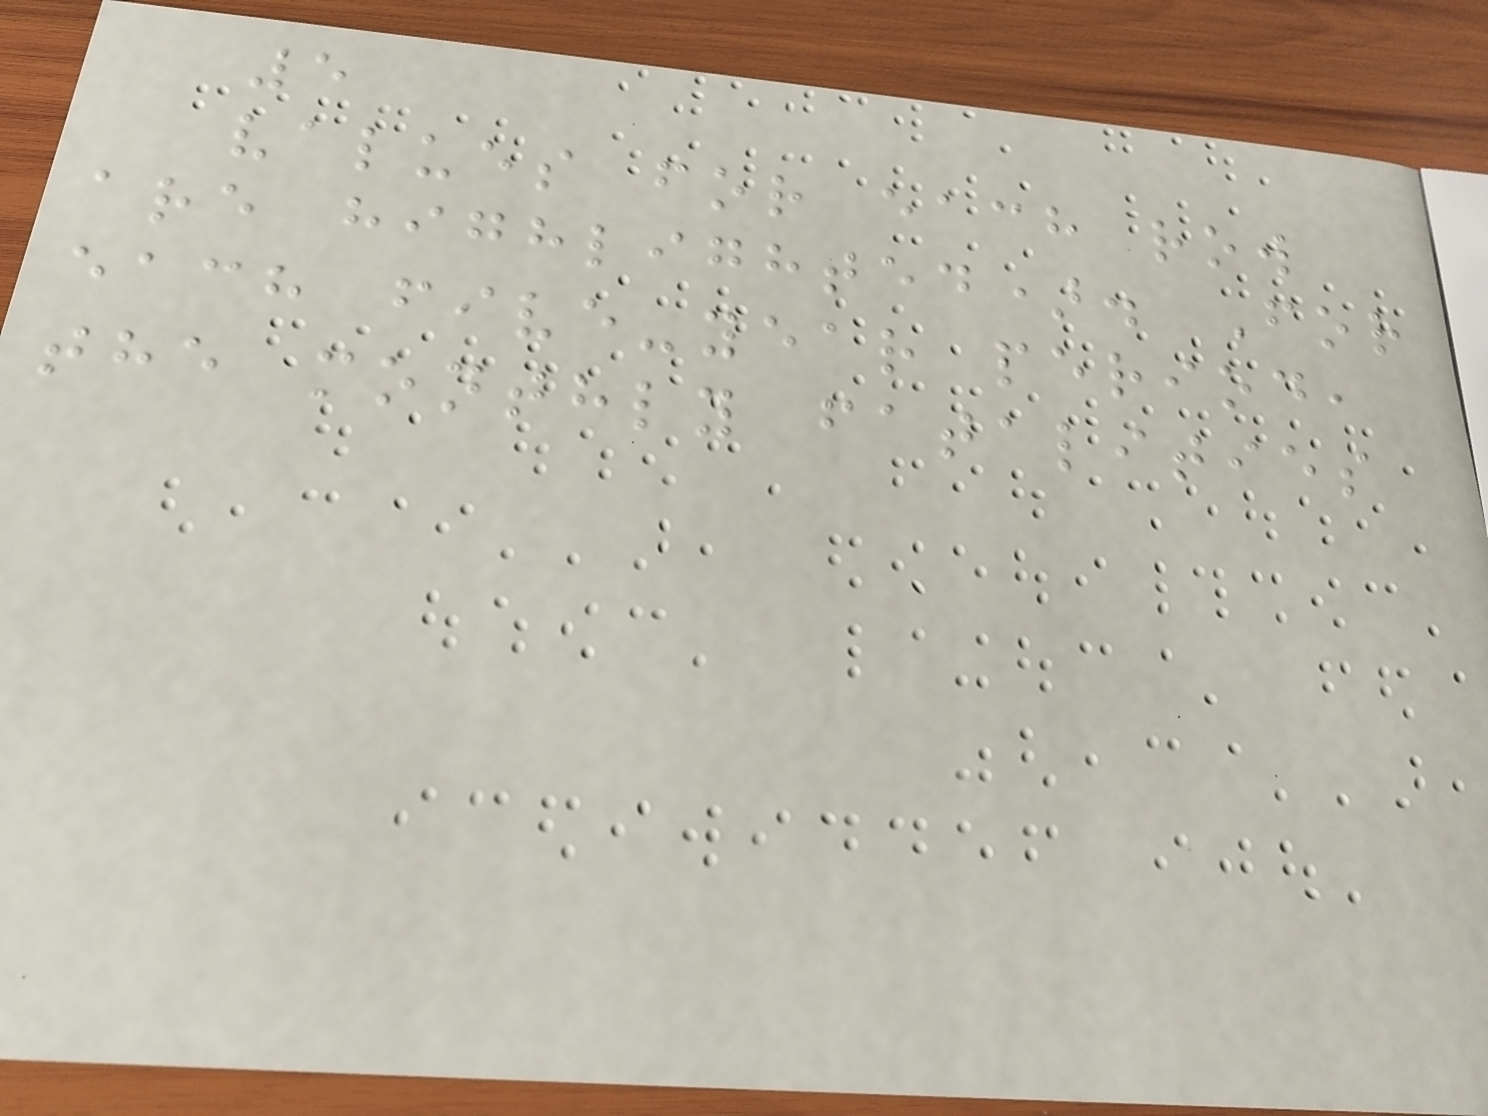5
values for each row
are highlighted). For
each five-year period,
the monthly fatalities
